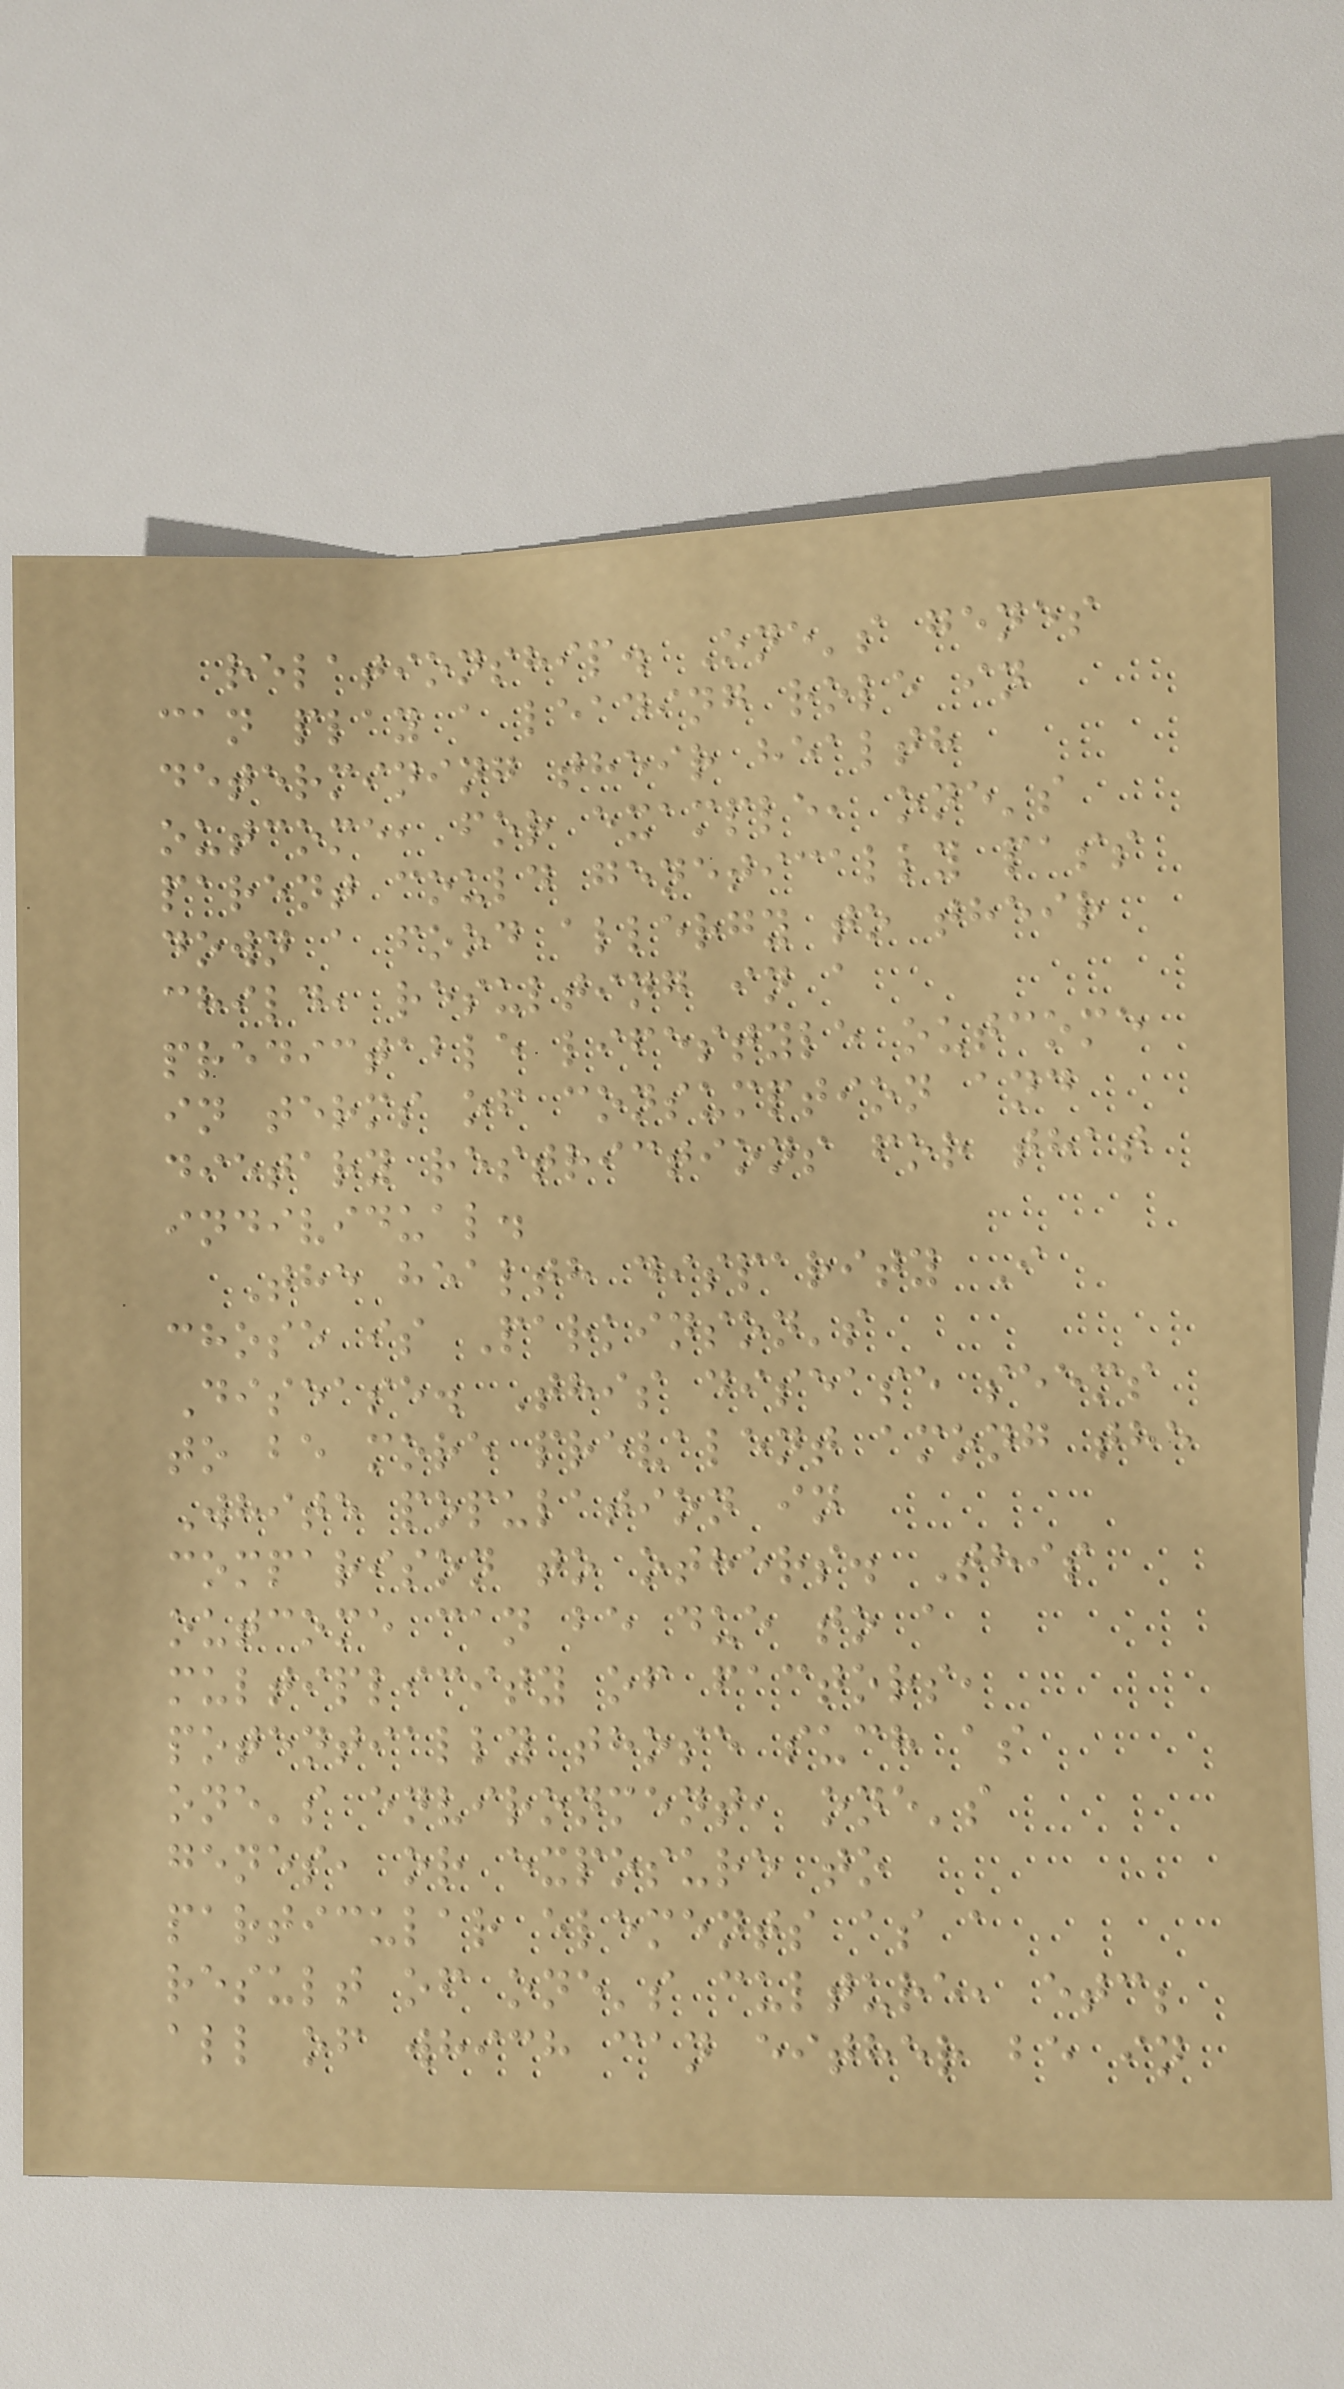relationship. One's genes
can play a leading role in
determining their health
outcome, for example, one's
parent could genetically pass
down a food allergy to their
child, resulting in a
predictable lifestyle outcome
in terms of consumption and
dietary restrictions for that
individual.
The health disparity I
chose is Parkinson's
Disease. This disease seems
to be more prevalent among the
White population in
comparison to others. This
outcome can be due to a
multiplicity of factors,
potentially those such as
one's environment, one's
genes, or exposure to
particular elements as a
result of one's culture, etc;
all of which can either be in
